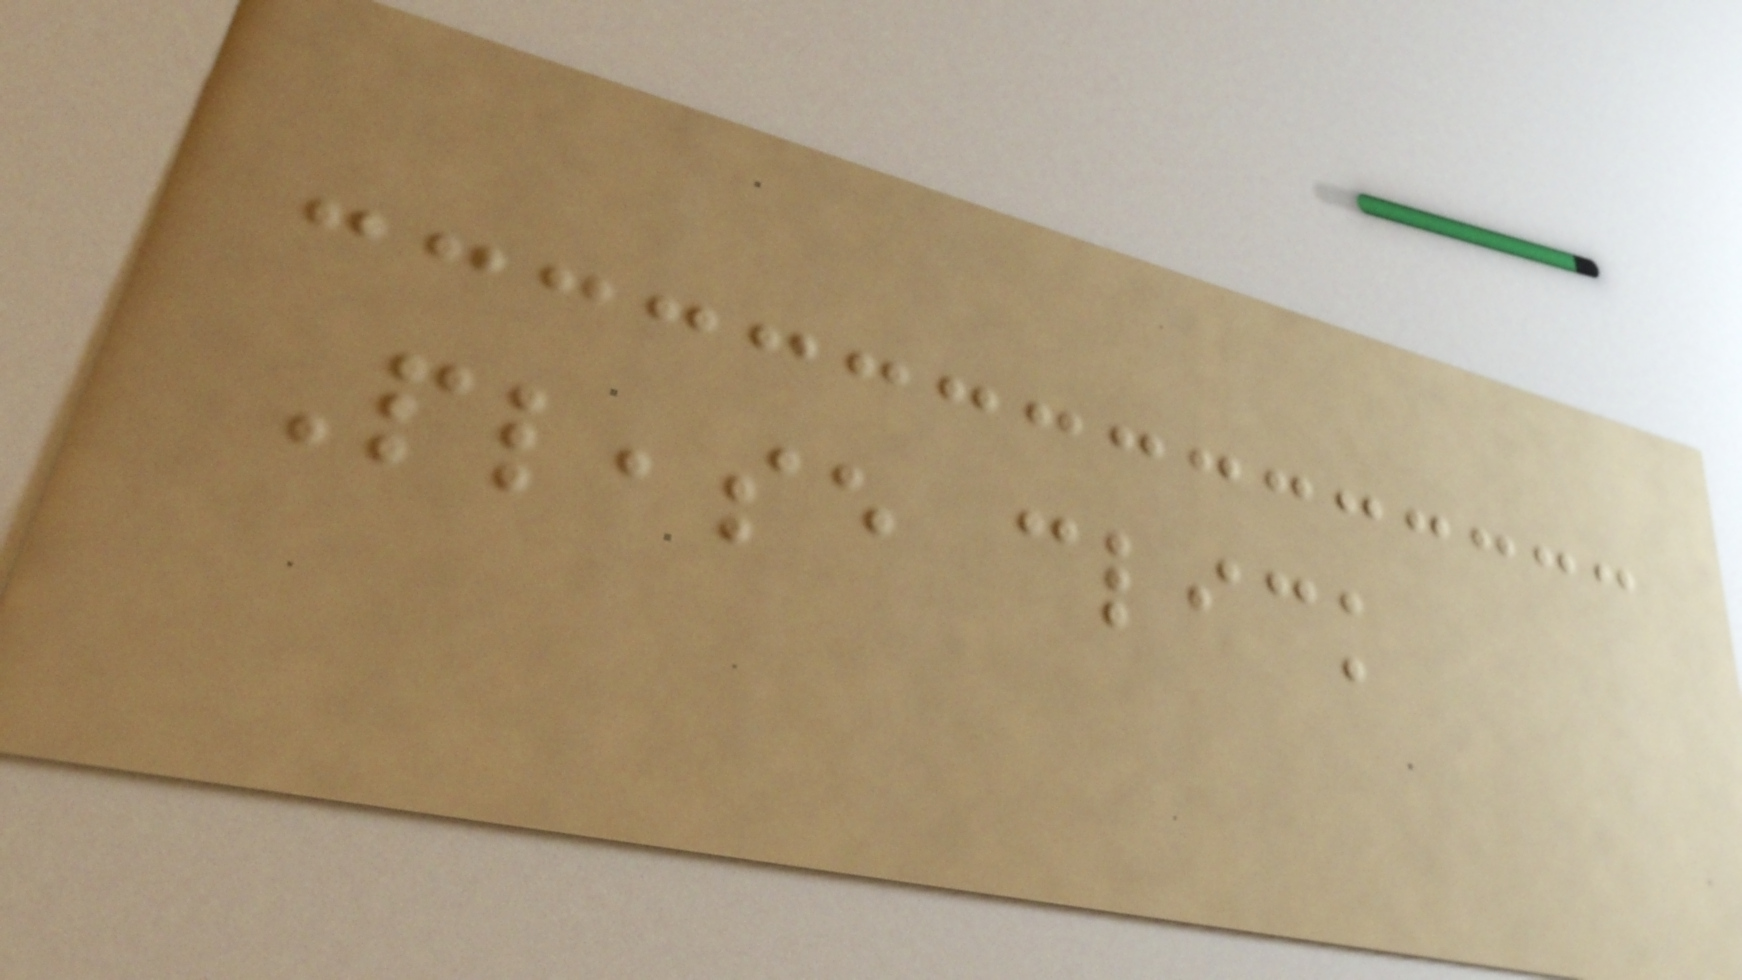Please click
